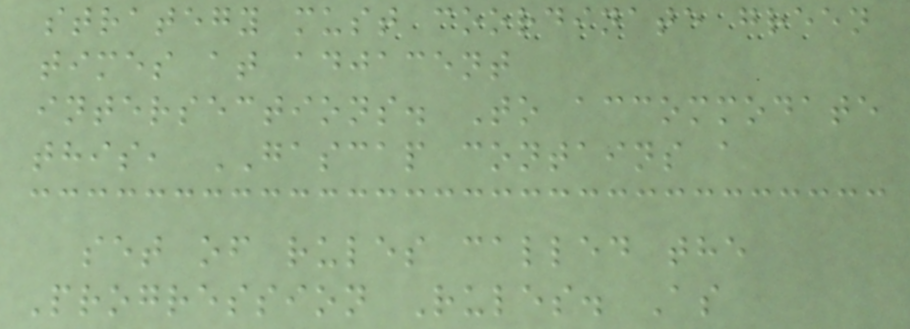strategy must coordinate green
times at adjacent
intersections. To accommodate
this, GASCAP contains a
set of rules called the
Progression Rules. As
